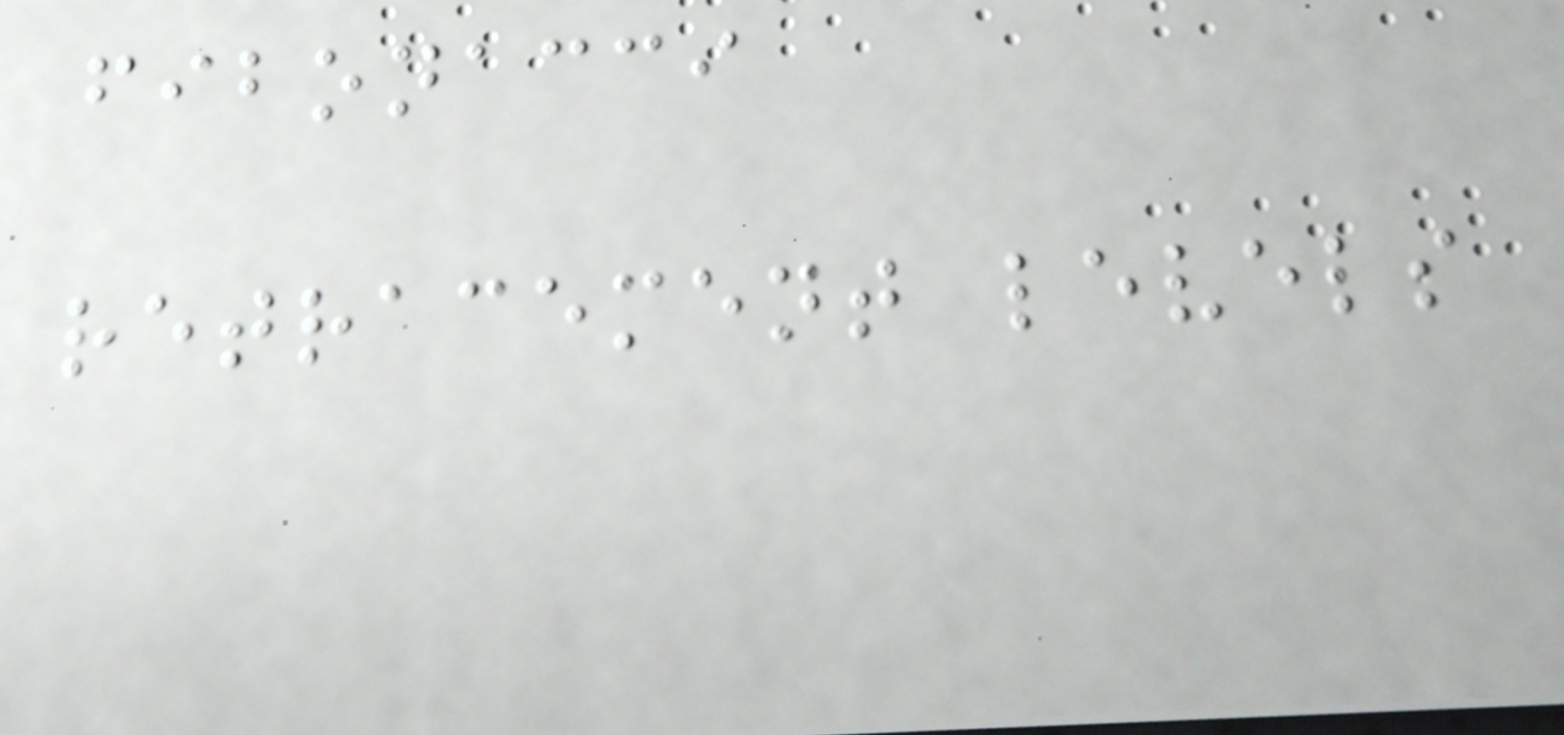fibonacci
retracement levels
